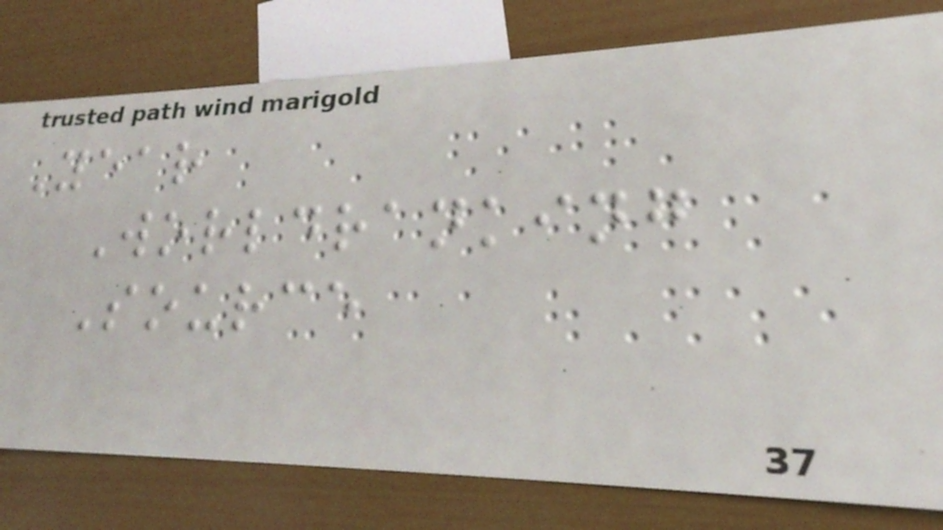Year
Worldranking
Source
